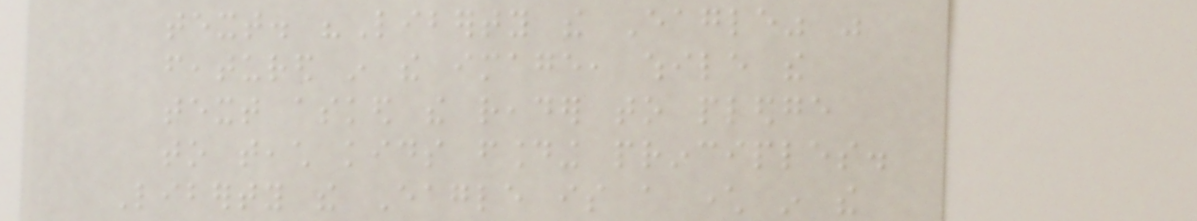text. "Liberty the Eagle" was
featured in the image, while the
text asked the reader to pledge
to teach kids founding principles.
Liberty the Eagle is a character in the
